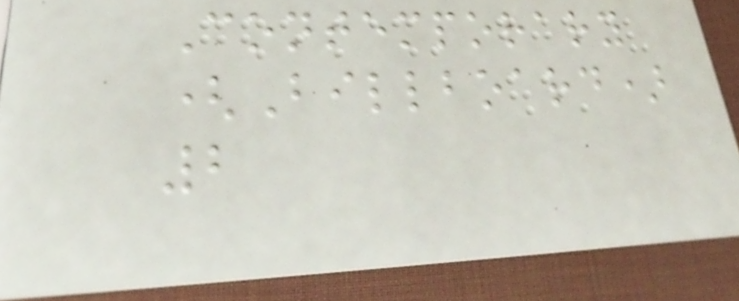Contemporary
(Billboard)
2
